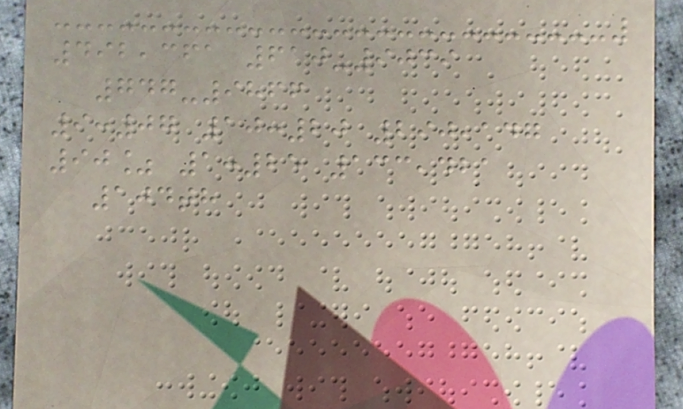492,361 610-9039
747-9866
9:07 10:20 290,147
90% 1:25 133,421
104th
